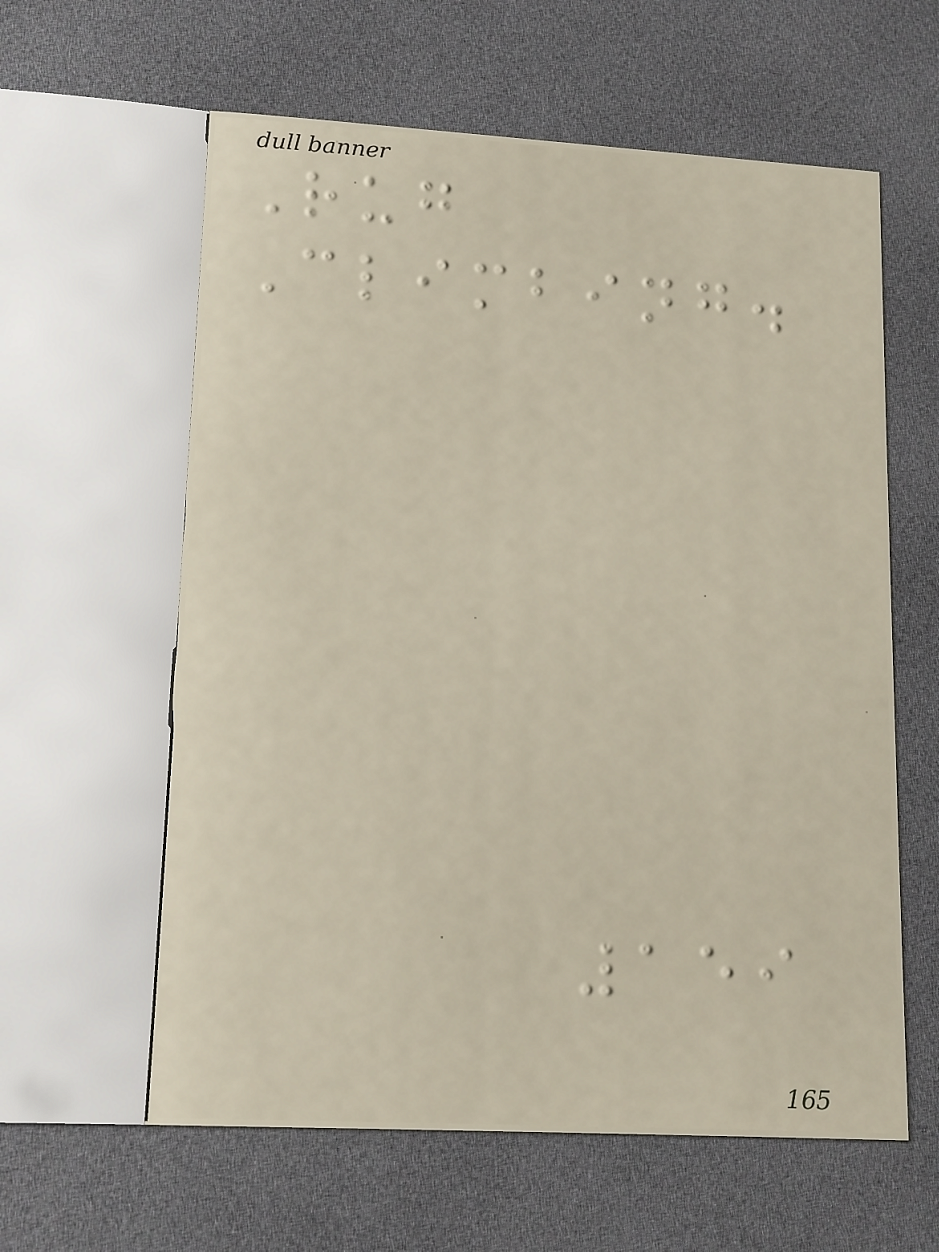Rug
Climbing.
159
